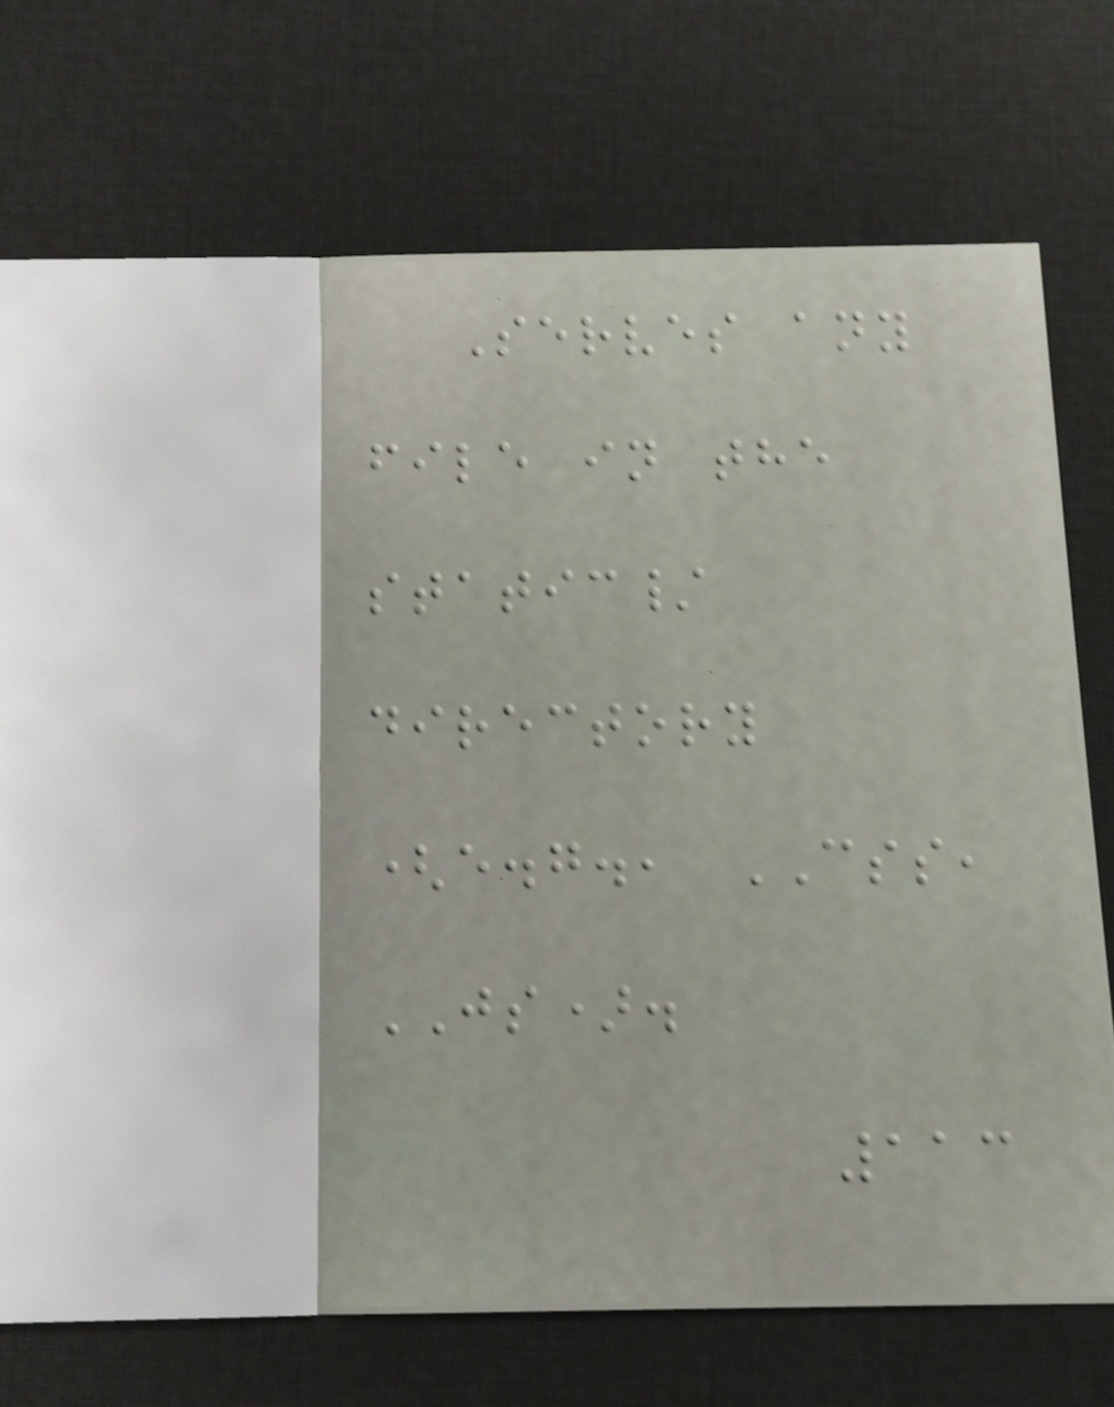Serves any
file in the
static/
directory
(e.g., CSS,
JS).
113
